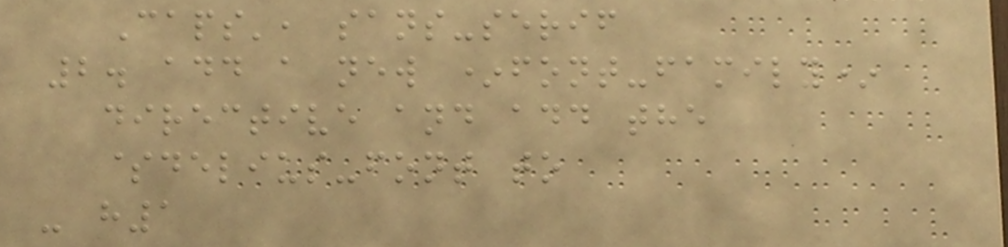Caps', sans-serif
2. add a new *font-family*
directive and add the
$delius-font to
- h1
